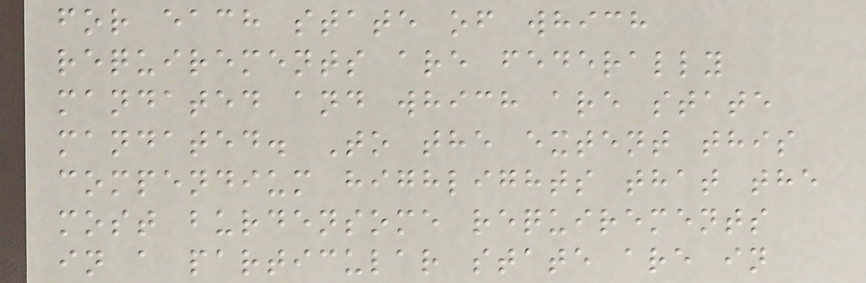for each state of which
requirements are federally
mandated and which are state
mandated. To the extent this
compendium highlights that the
most burdensome requirements
in a particular state are in
